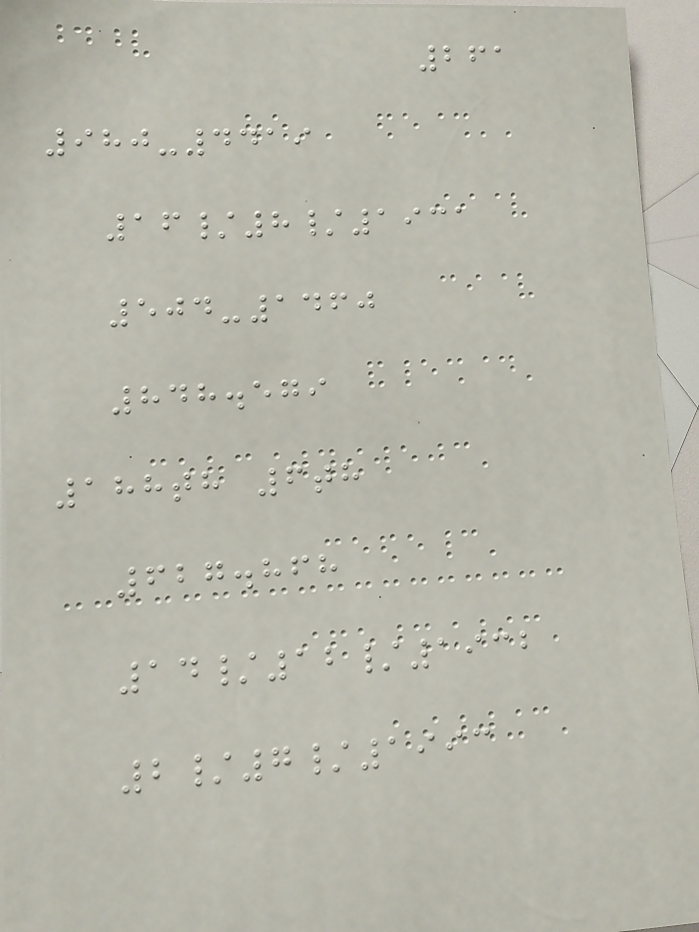261
980-4419
16/8/1931
504-1460
848.579
188th 6th
627.868
14/12/1932
2/7/1993
